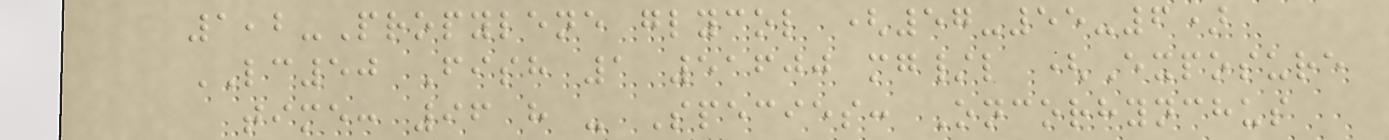1,2-Propylene glycol (57-55-6)
LC50 Fish 1 51600 mg/l (Exposure
time: 96 h - Species: Oncorhynchus
